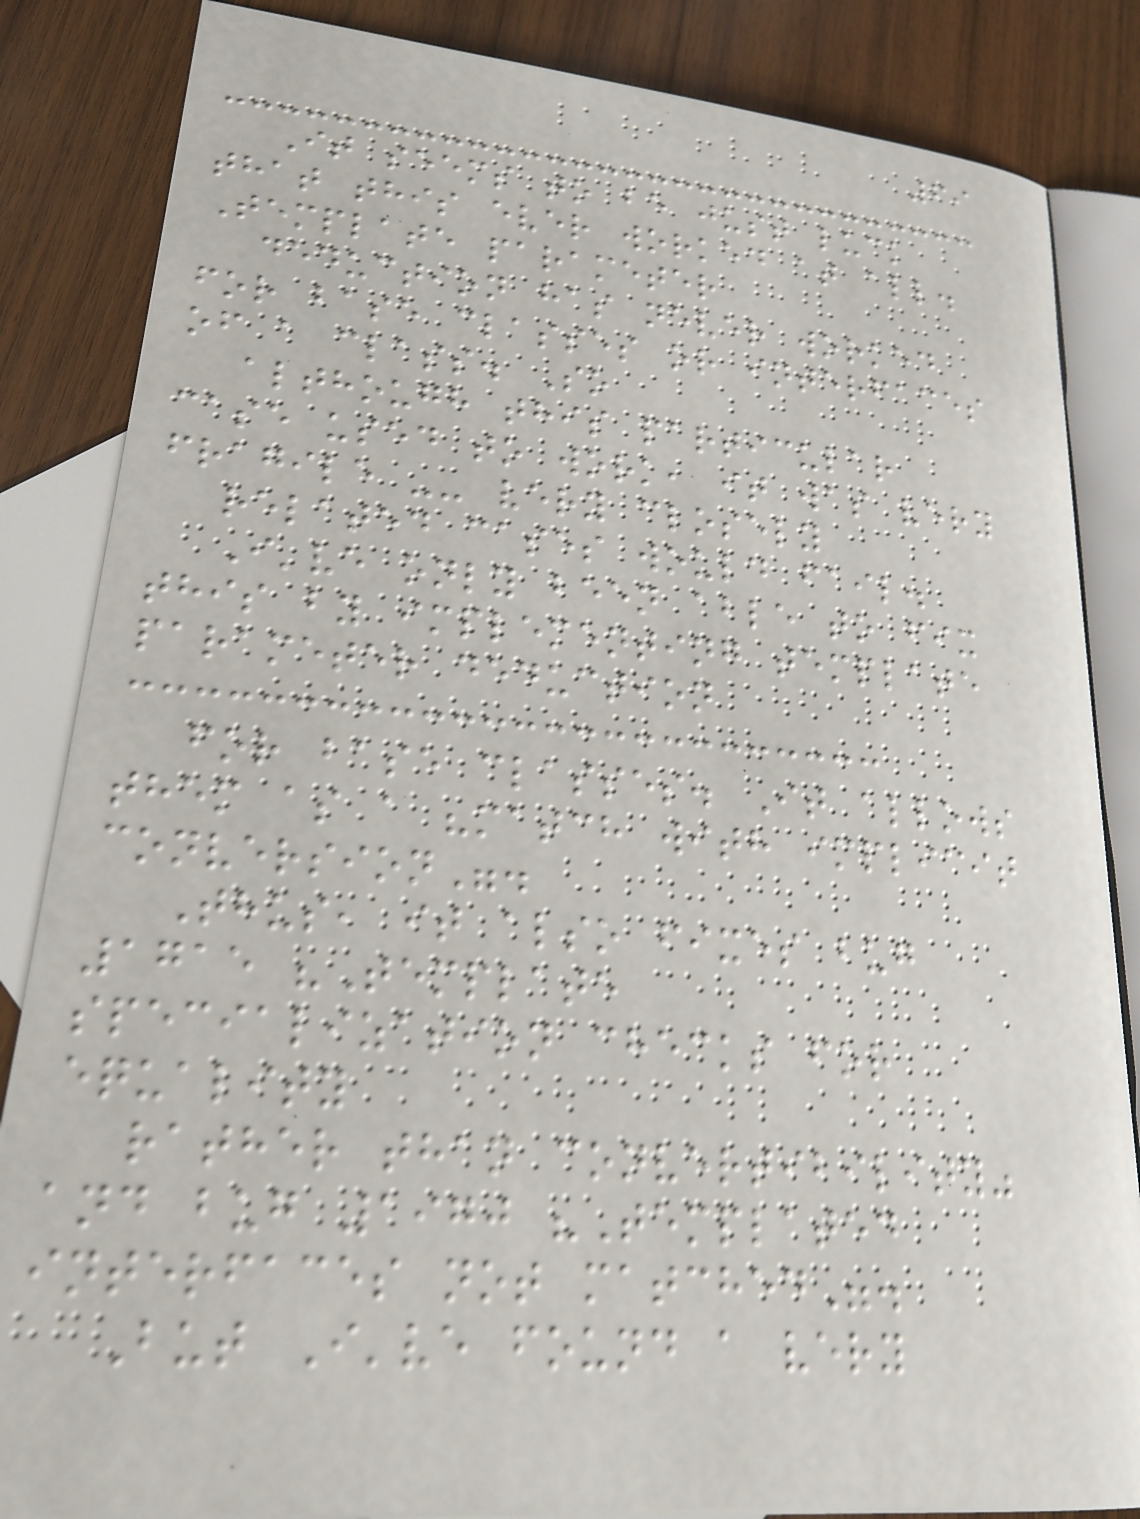69
It seems to be just luck
that this ever worked at all.
Template parameter
deduction has never worked
for base classes or interfaces
of a class. So
although this particular
case used to work, it was very
fragile -- very closely
related cases would fail.
I've only been able to fix
this by implementing template
parameter deduction
for base classes. It allows
them as a "match with implicit
conversion".
Thus, it also fixes bug
1715 "Template
specialization checks for
equality
rather than convertibility"
and bug 1970 "Templated
interfaces not matched".
But I've found a very
